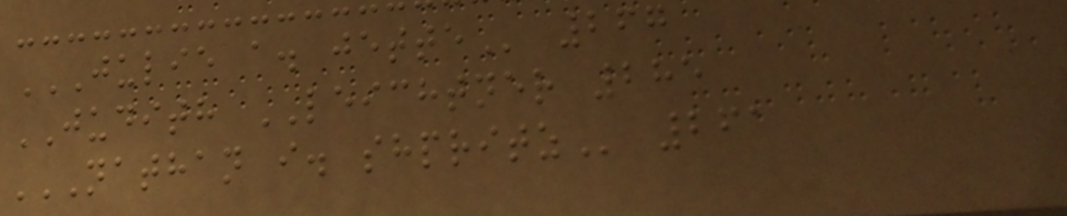JULIE A. JETTE 267
JUDITH LEICHTNER 285
NATHAN I. SHPRITZ 261
